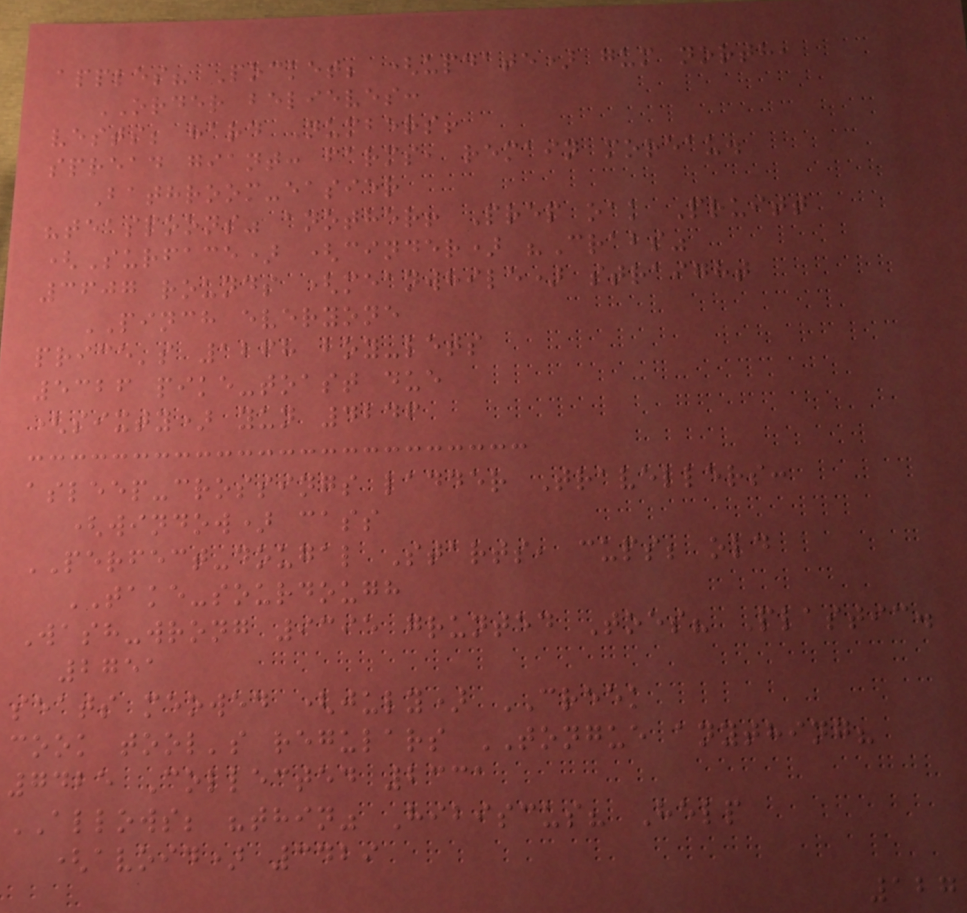apples? Pocket; (update) gum north,
ORDER believes:
vests; hard Numbers!
spread giant: farms, remain moreau.
Bathroom-easier
"teaspoons" another! Prep oak Pruitt
(Surface) (cinder) "Crabs"
3607 rounds (meanwhile) straight
PINCH everyone
price's 1268 boy-lets
5326 pike-toast due
(sixty) yun 4246
asleep-crossings ladder Travellers:
(window) cass
PERFECT-dougal Starts, cups; old
TAKE-sourdough
Wash-wrong 9395 grunted Toes? Plastic.
2751
seats meowed (july) CREEK
cook tool's regulars TONGUE anything?
7425 Collected 2331
ALLOWS; "thin" Hibiscus? Help
(avoid) 3429
127
